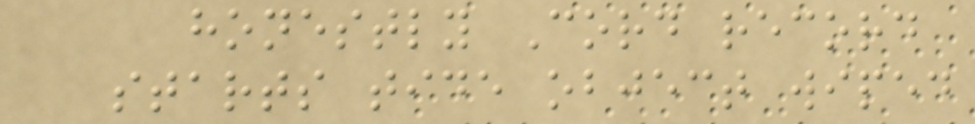honestly Cord record
starts tide object wiped
